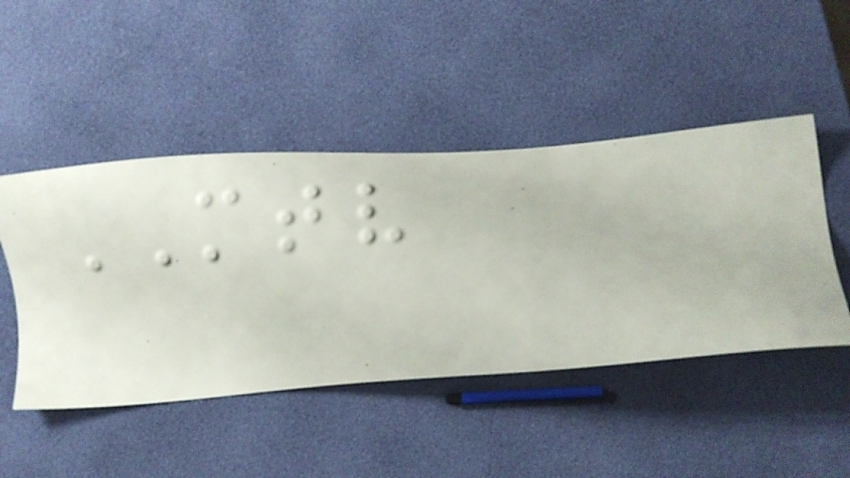MTV
